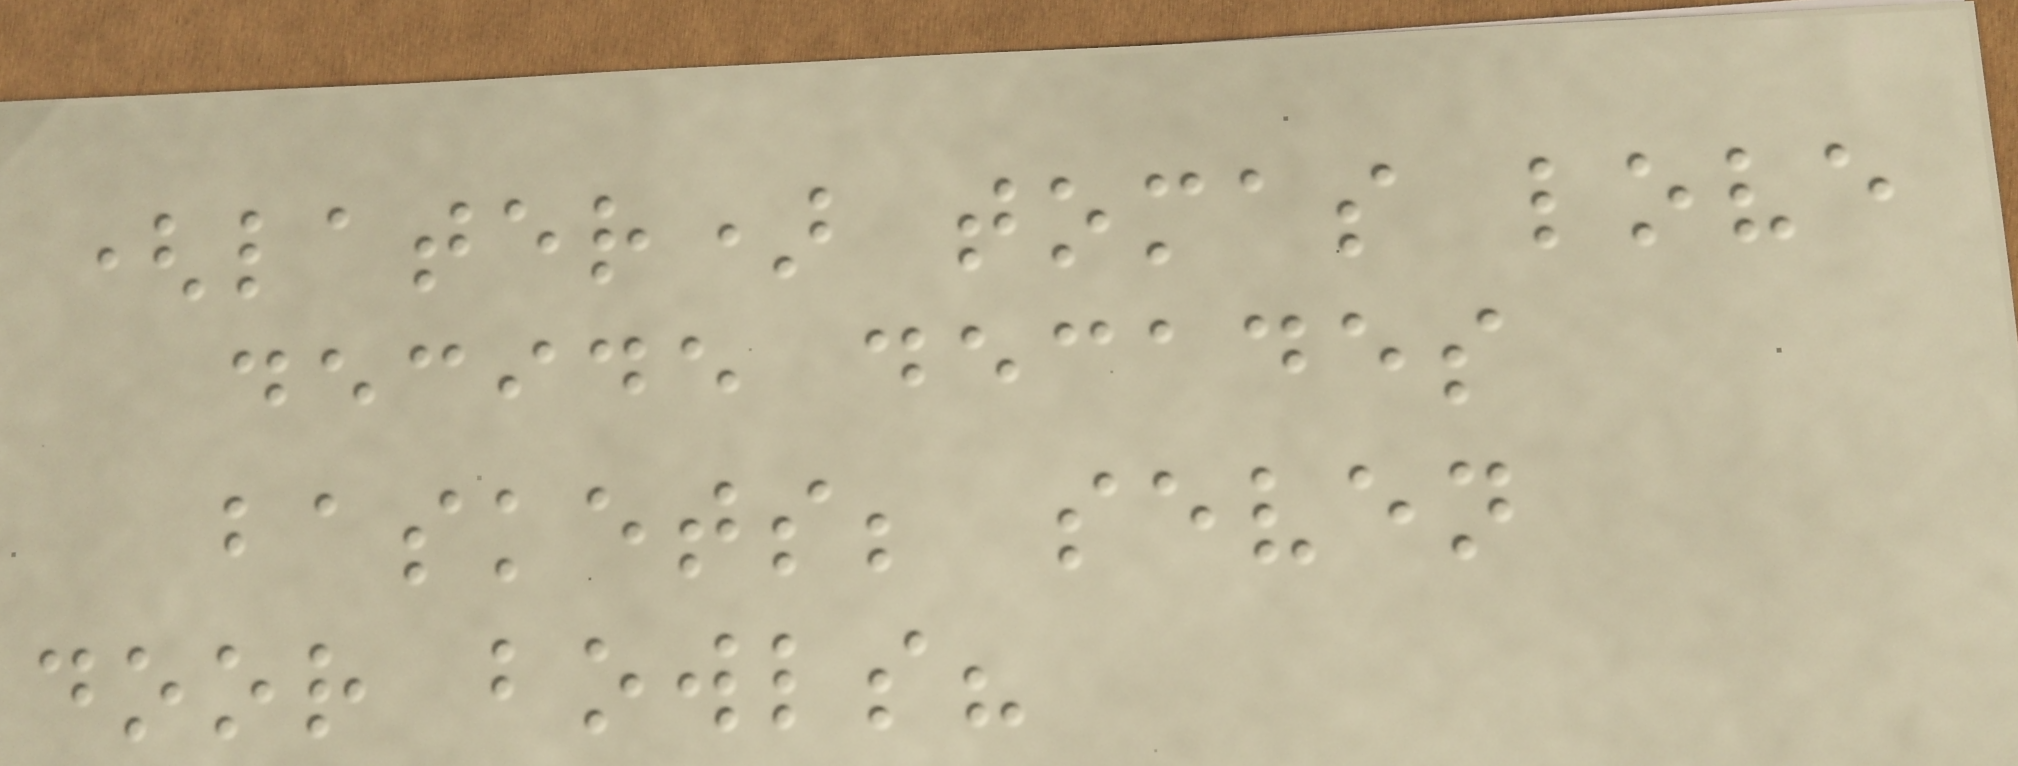(later) tomas love
decide decades
baskets; seven
door bowls?
